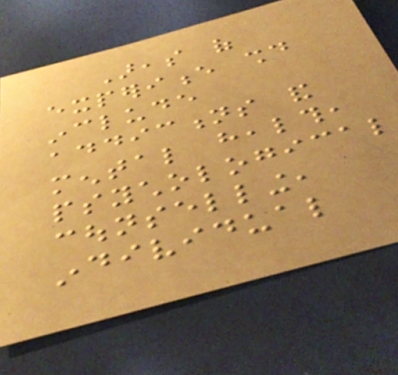Areas of
experience should
include
addictions and
mental health,
psychological
counselling,
individual
